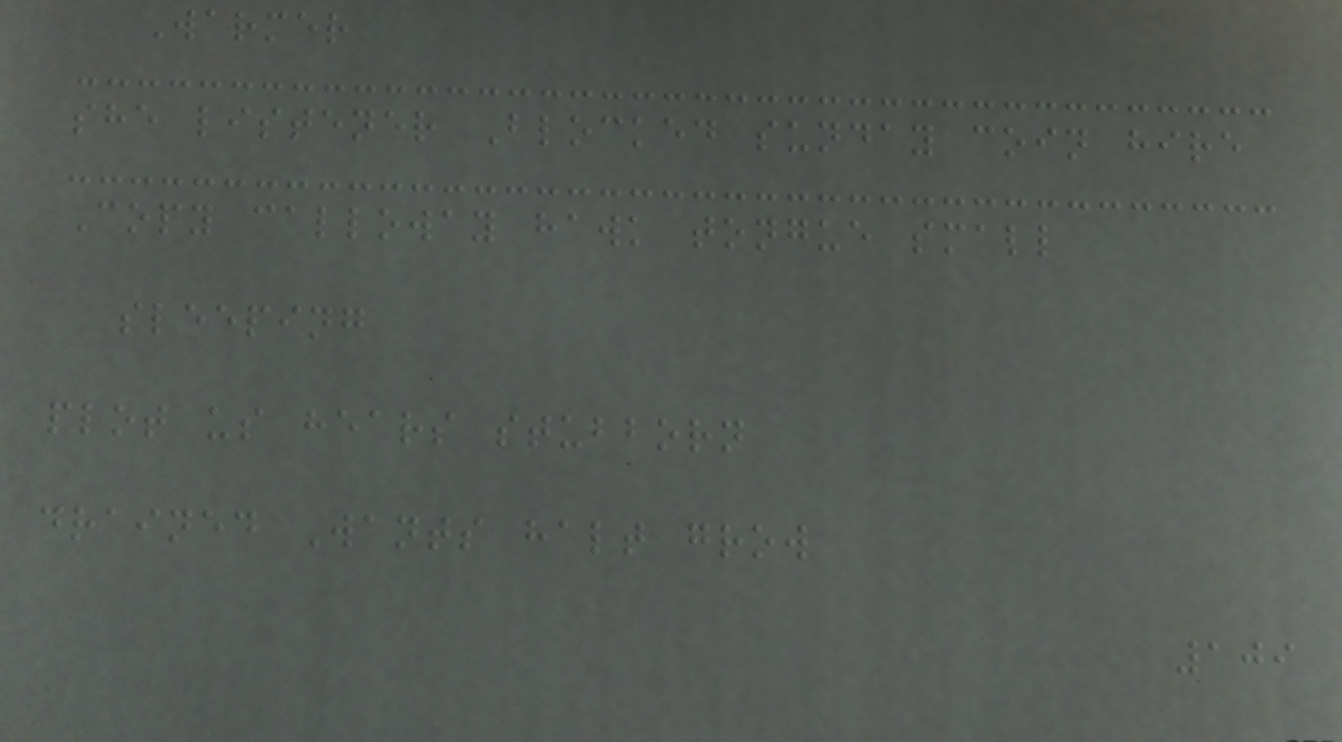Warmer
she listener Blocked sunday coin hire
Copy calloway hawk tongue small
sleeping
plot us hears stubborn
drained Wants halt grow
109
